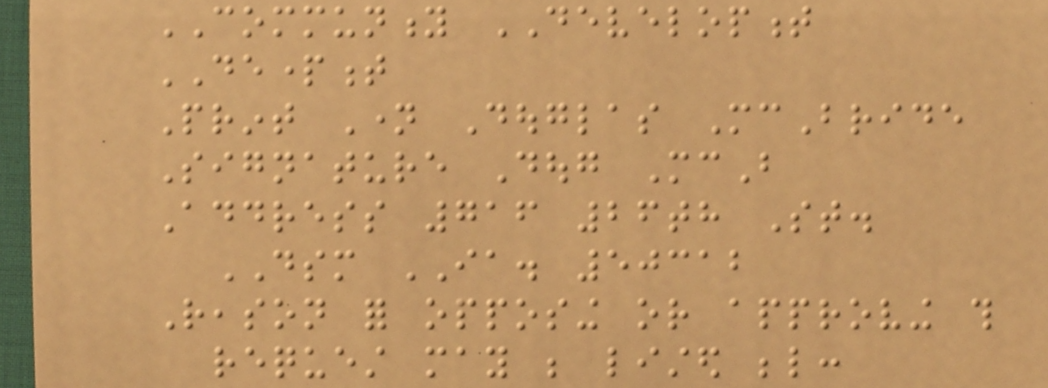COMMUNITY DEVELOPMENT
DEPARTMENT
Print Name Douglas McBride
Signature Doug McB
Address 716 26th St.
DSM IA. 50312
Reason for opposing or approving this
request may be listed below:
